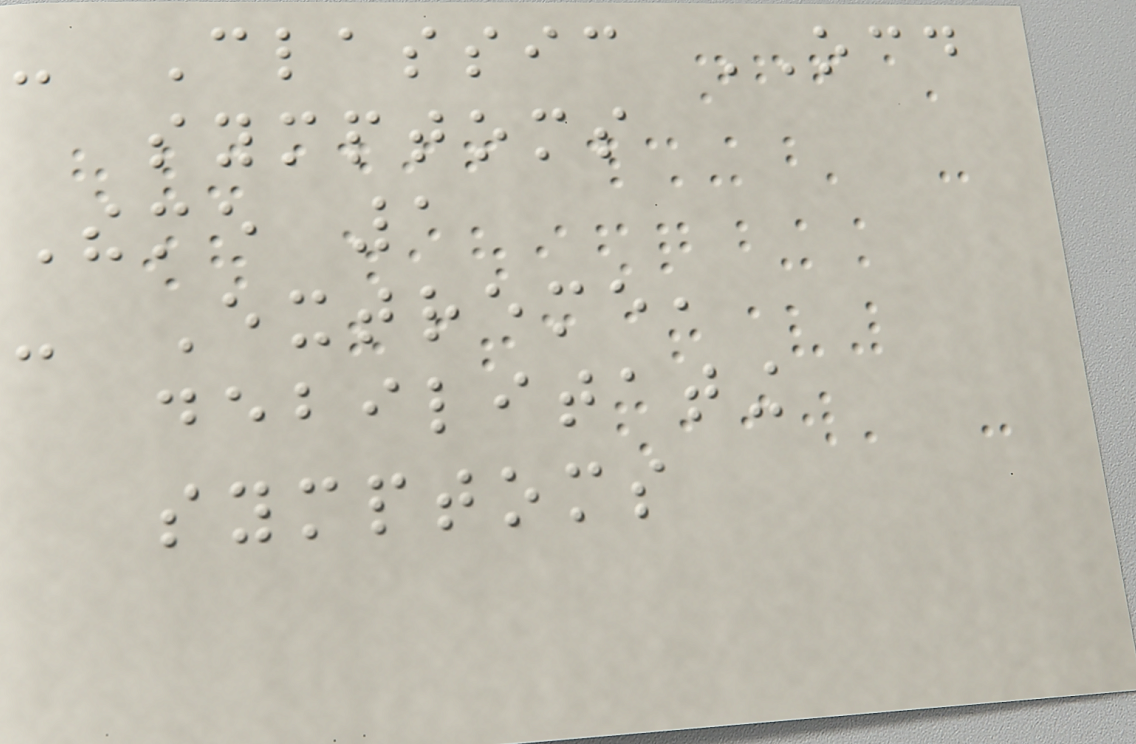- Classic OCD
symptoms
Theme 1
- Extreme,
debilitating
symptoms
